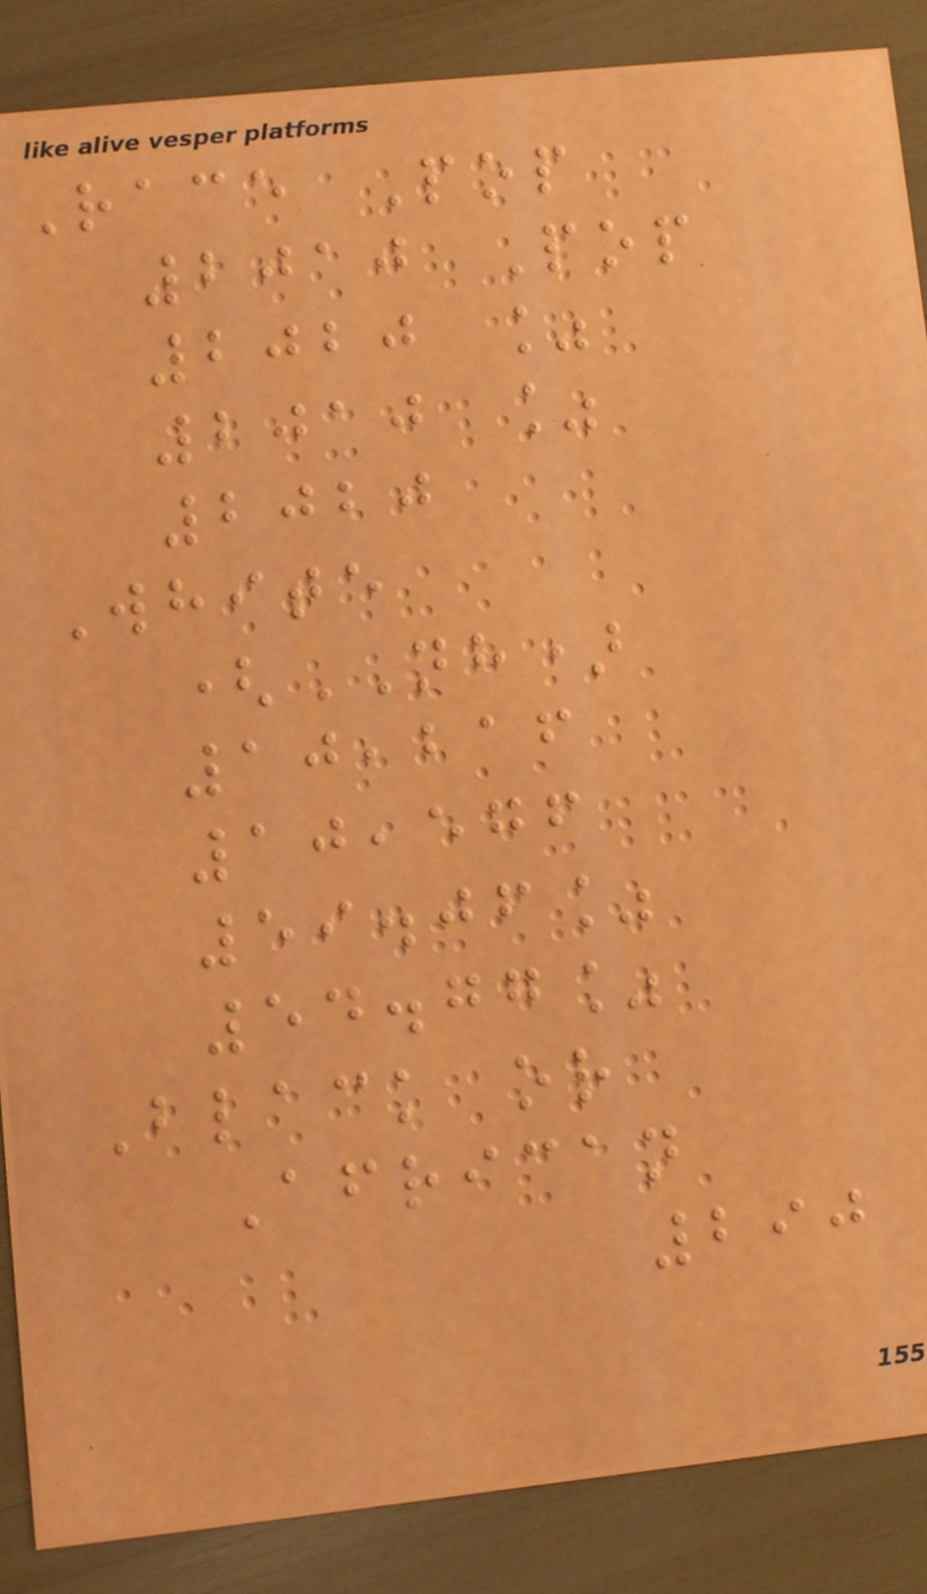Race Pop
2010 Pop
2020 %
2010 %
2020
White
(NH)
10,216
10,576
59.06%
54.77%
Black or
African
290
